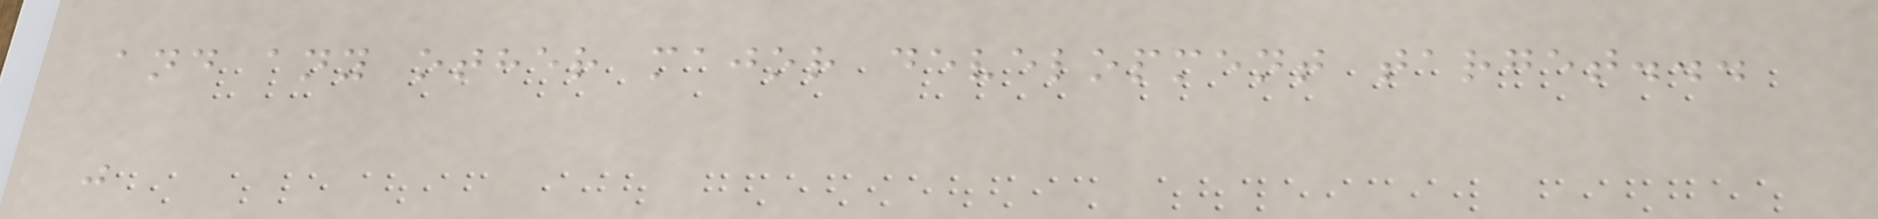and any other major development target...
"
